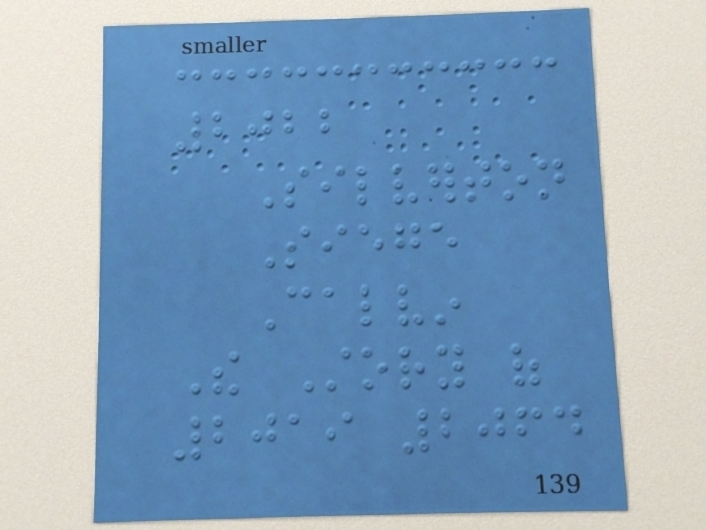2022
Silverton
Siege
Calvin
The Story of
2019 2064
